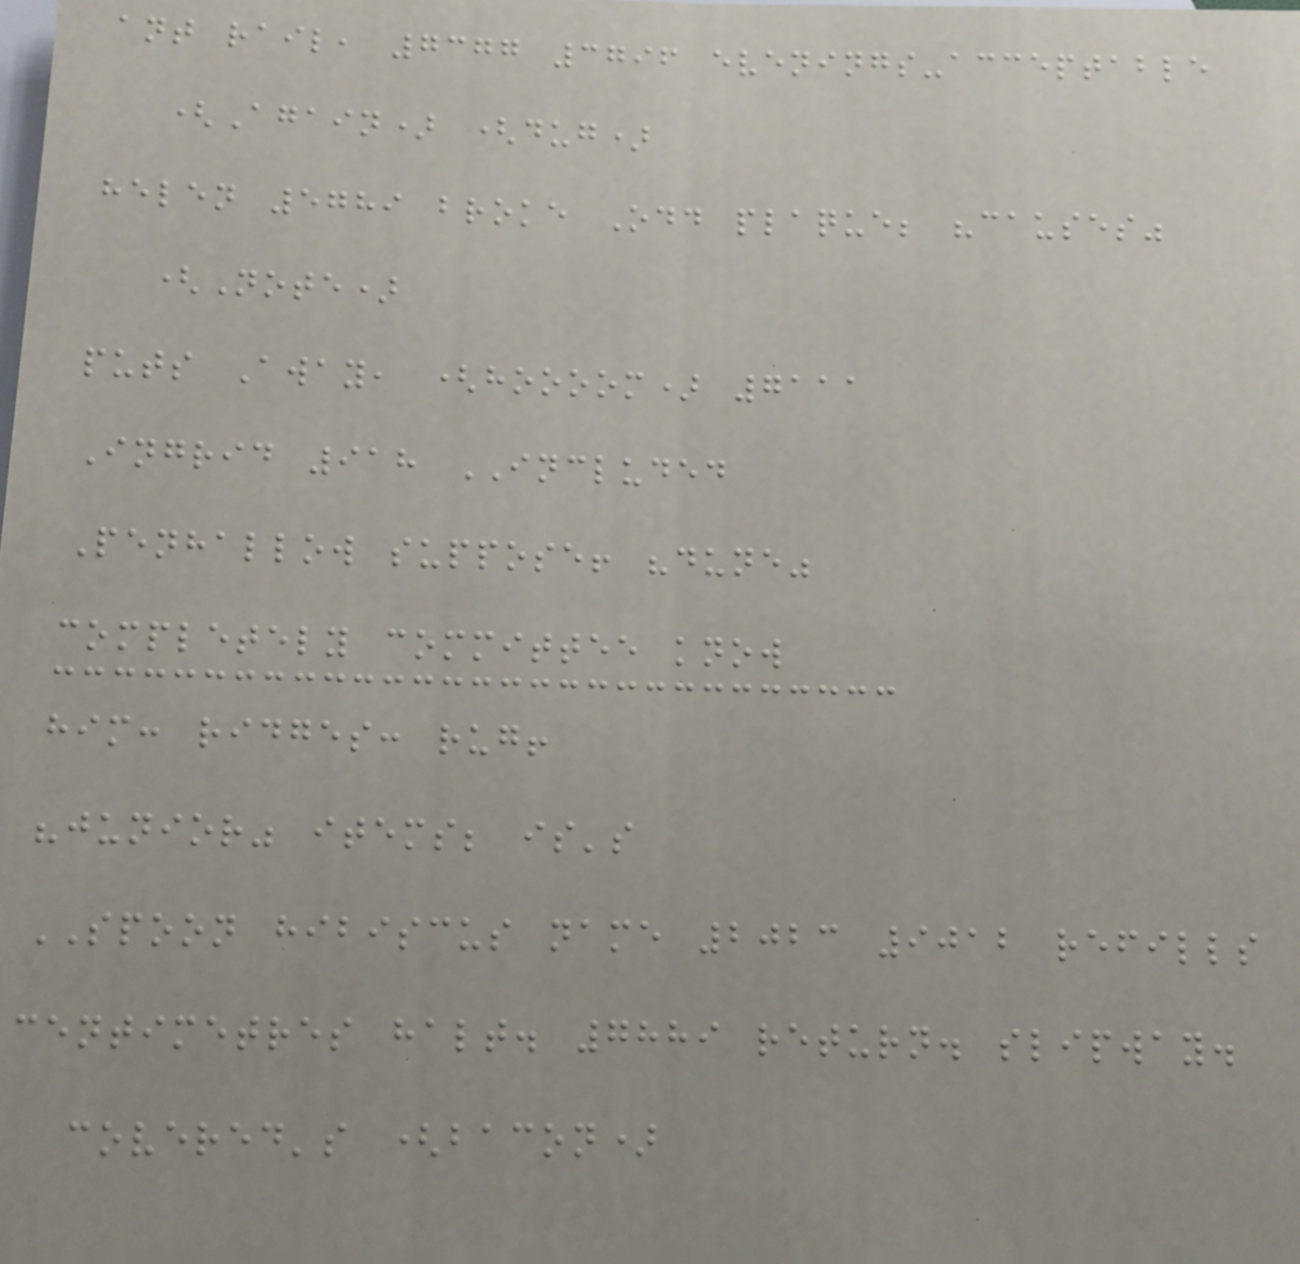ant rail, 7377 3796 evenings-acceptable
(Again) (dug)
helen 5789 broke Odd plaque; "causes"
(Note)
puts Away, (hoooom) 7111
Ingrid 918 INCLUDED
Penhallow suppose! "dune"
completely committee know
him: ridges: rug!
"junior" items; is's
SPOON hibiscus name 2023 9012 refills
centimetres halt. 7889 return. slipway.
covered's (bacon)
